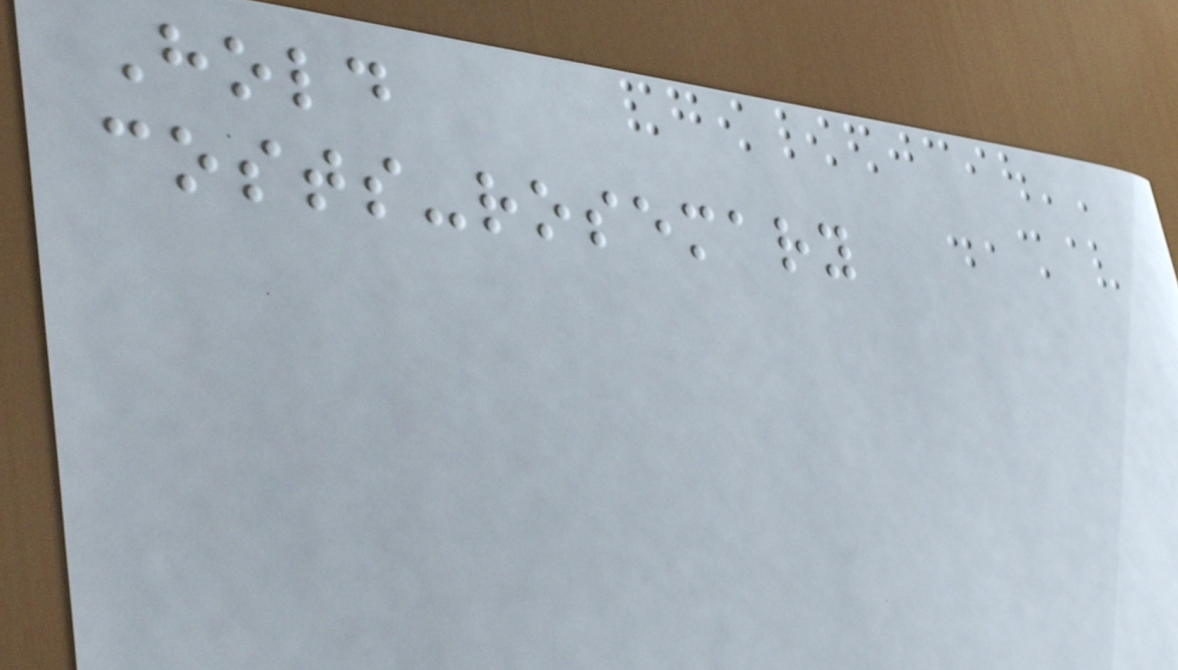Hold
costs-rosemary
